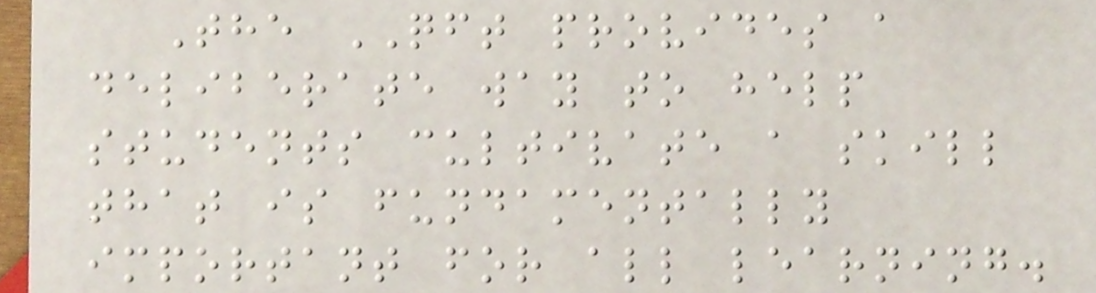The QFT provides a
deliberate way to help
students cultivate a skill
that is fundamentally
important for all learning.
